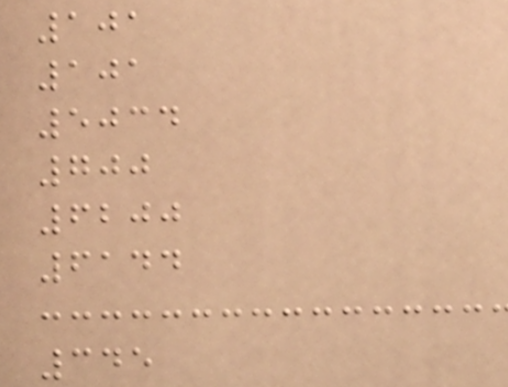101
101
5034
700
6200
6144
345
